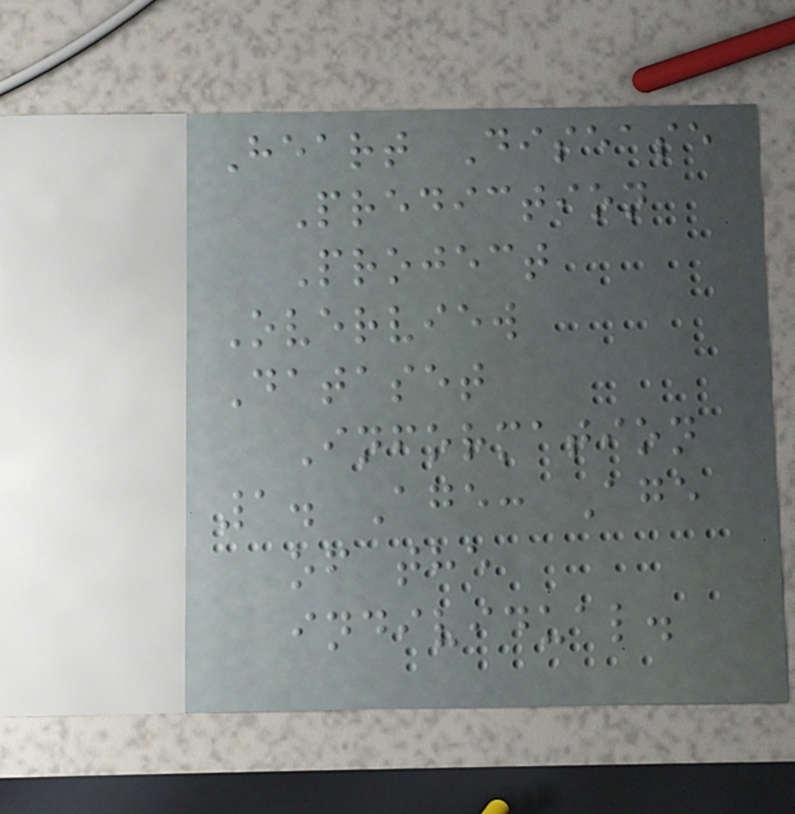Heart Disease
Prediction
Project
Overview
Dataset
Information
1. Age: Age
of the
individual.
